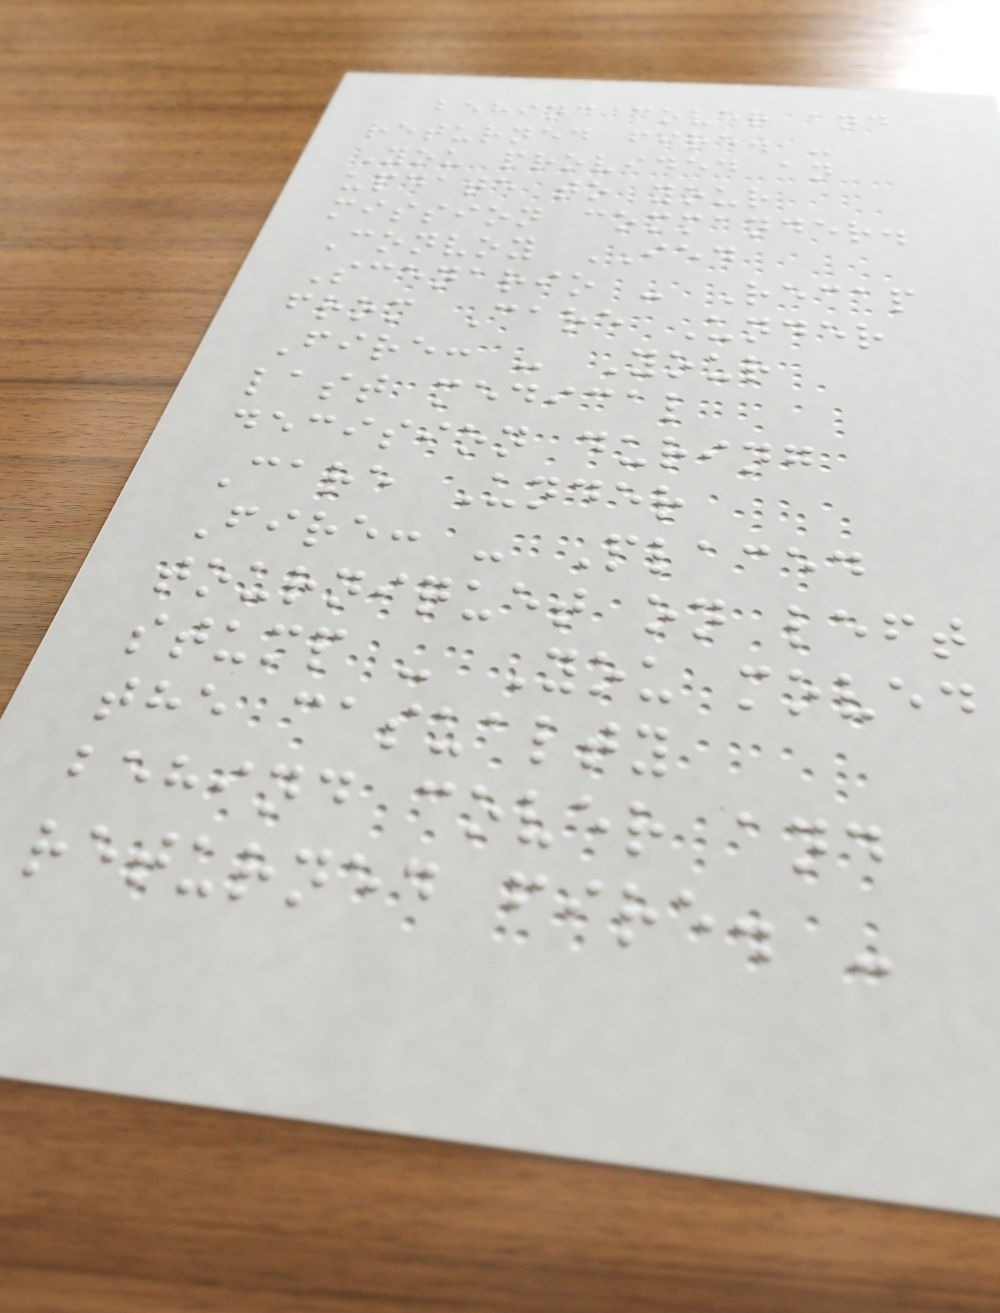behind cover and
returned fire. -
You provided an
update to your
mission commander.
Convoy IED
Scenario - Recap
from Care Under
Fire: - Your
last medical
decision during
Care Under
Fire: - Placed
tourniquet on left
stump - You moved
the casualty
behind cover and
returned fire. -
